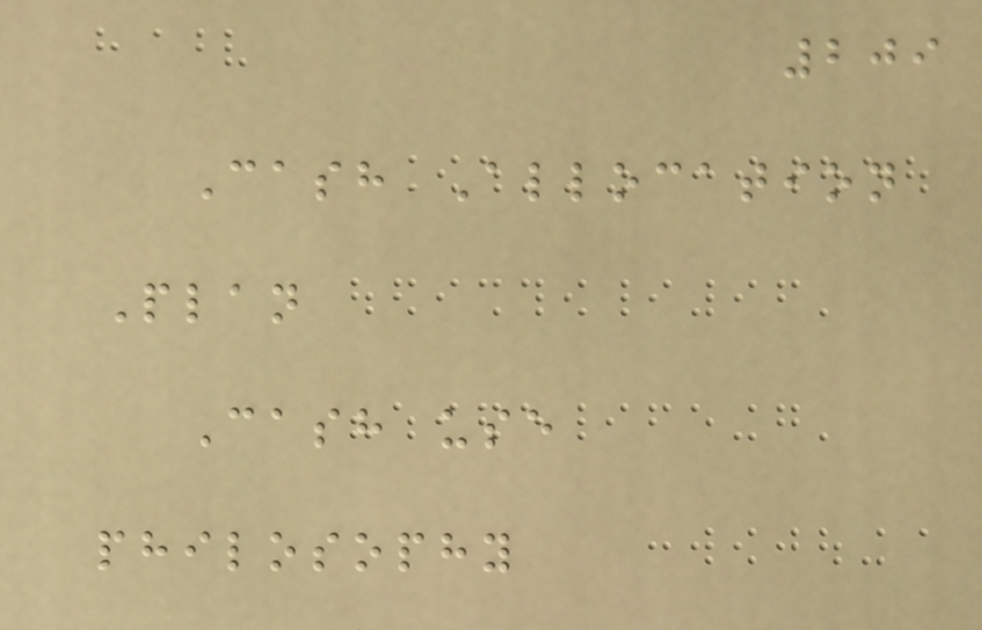209
Cash Allocation
Plan
Cash use
philosophy
